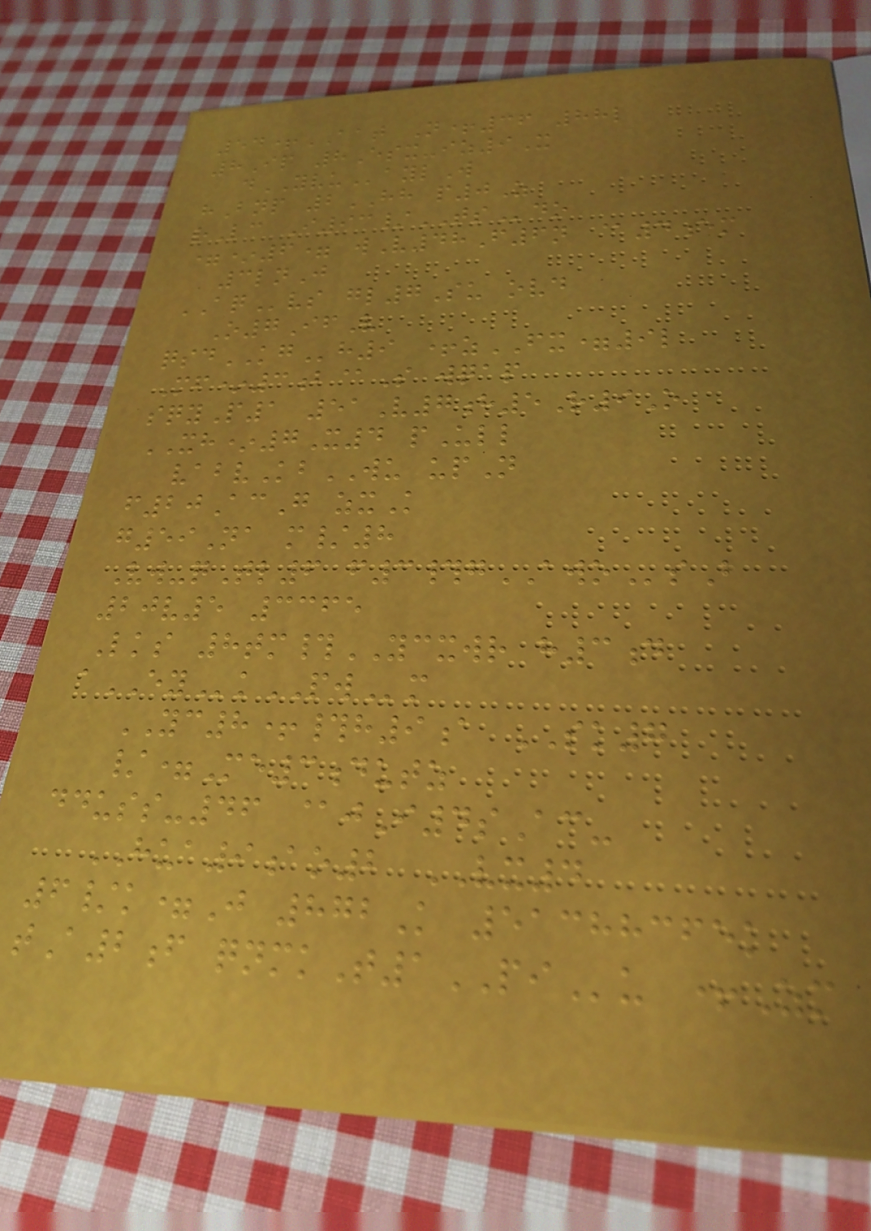54+AAT N+36 88l
8Ip 8Esx-iz9X
dYVUaylW
hBnp 2HH p0Z
rLc I93/TSdo
=*6= wV48F6n @4em
3lnJ
AQvs gl7Su ovd
O7IfV
qsdKGh9 +zFX=9l
Mf*3b@S wqap
sqyP1 51V7h5R9O
XH*7X4 pUll
vabvKbWU upN
f20AcG zxK
g59Na m/8
Vw-qTl6 f3#gAWOsB
20v5 3365
Lks 8tm#YCXWR h3d
aEYkPWm
YC8+#h9a SK7
/=Me3dutz
dduss-46 @jI4sAc-
HUA9ao2 VX4
6/k=J 872K 51388365k
tA2f qnmkT1PIu +Zm
